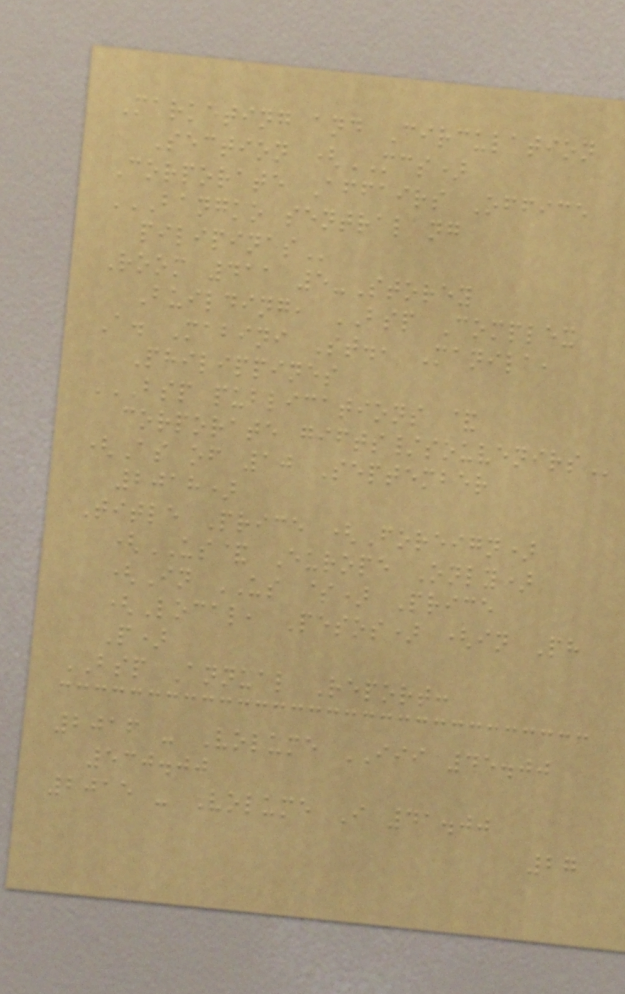Marketing and Circulation
Section (MCS)
Corporate Affairs Office
BANGKO SENTRAL NG
PILIPINAS
Room 411 5-Storey
Building, BSP Complex
A. Mabini St., Manila,
Philippines
BSP PUBLICATIONS &
CORPORATE GIFTS/SOUVENIRS
(As of 10 September
2018)
Title Price (Foreign)
(US& Europe Only)
(In US $) Price
(Local, Pesos) (in Ph
P)
BSP Annual Report:
2016 - Volume III 45.00
530.00
2015 - Volume I 41.00
27
